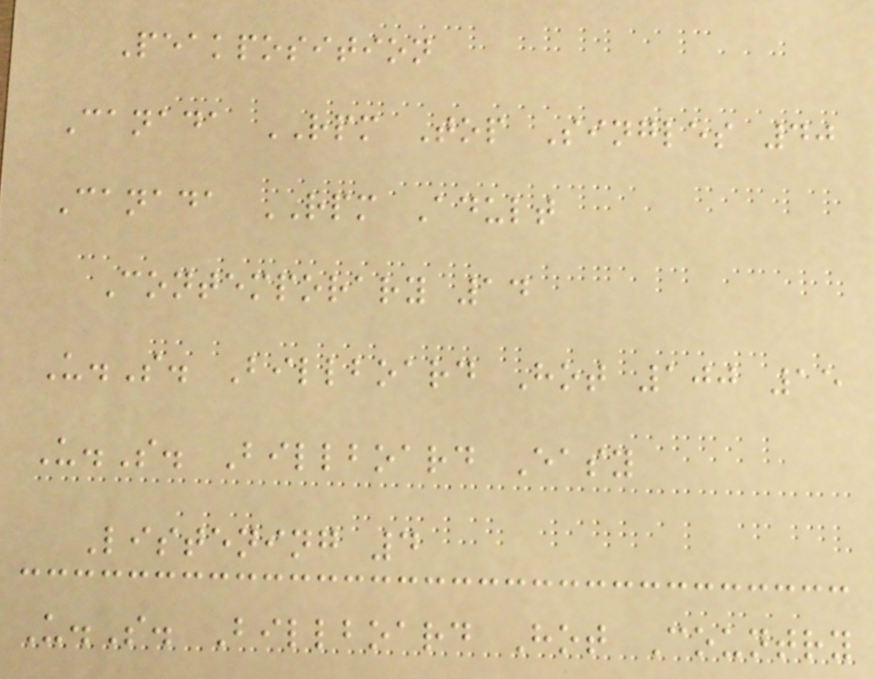Peakposition
Canada RPM Top Singles 40
Canada RPM Adult
Contemporary 14
U.S. Billboard Hot 100 15
U.S. Billboard Easy
Listening 4
U.S. Billboard Hot Country
